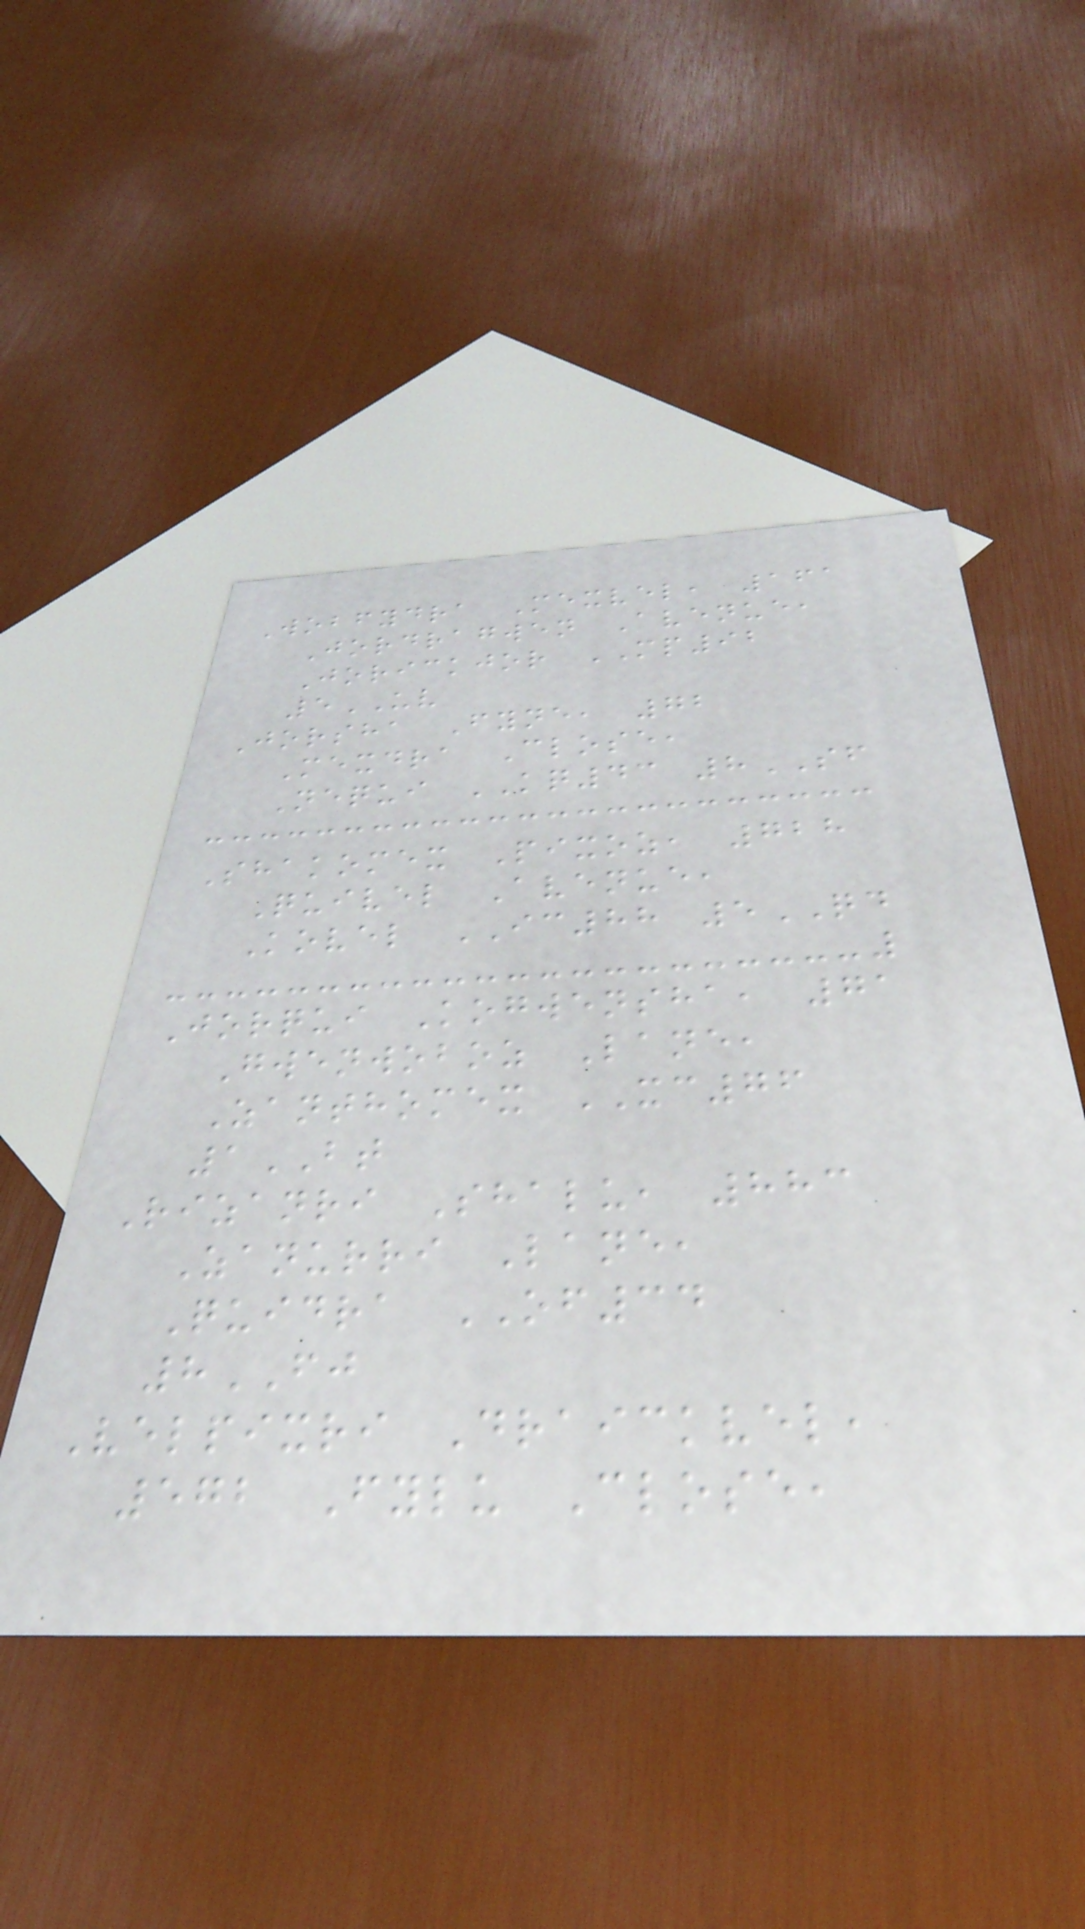Wobfydra Mexvel, 161
Jordragwen Avenue,
Jorickjor MP92
5UV
Jorsha Fyne, 72
Mexdra Close,
Nequi KQ43 8SF
Shakomex Pixoz, 728
Quivel Avenue,
Kovel IC88 5QD
Jorqui Kogwensha, 71
Gwenwoboz Lane,
Zanthomex XC76
1BT
Rizanri Shalu, 883
Zanurri Lane,
Quidra OF34
8FJ
Velpixri Draickvel,
572 Fylu Close,
